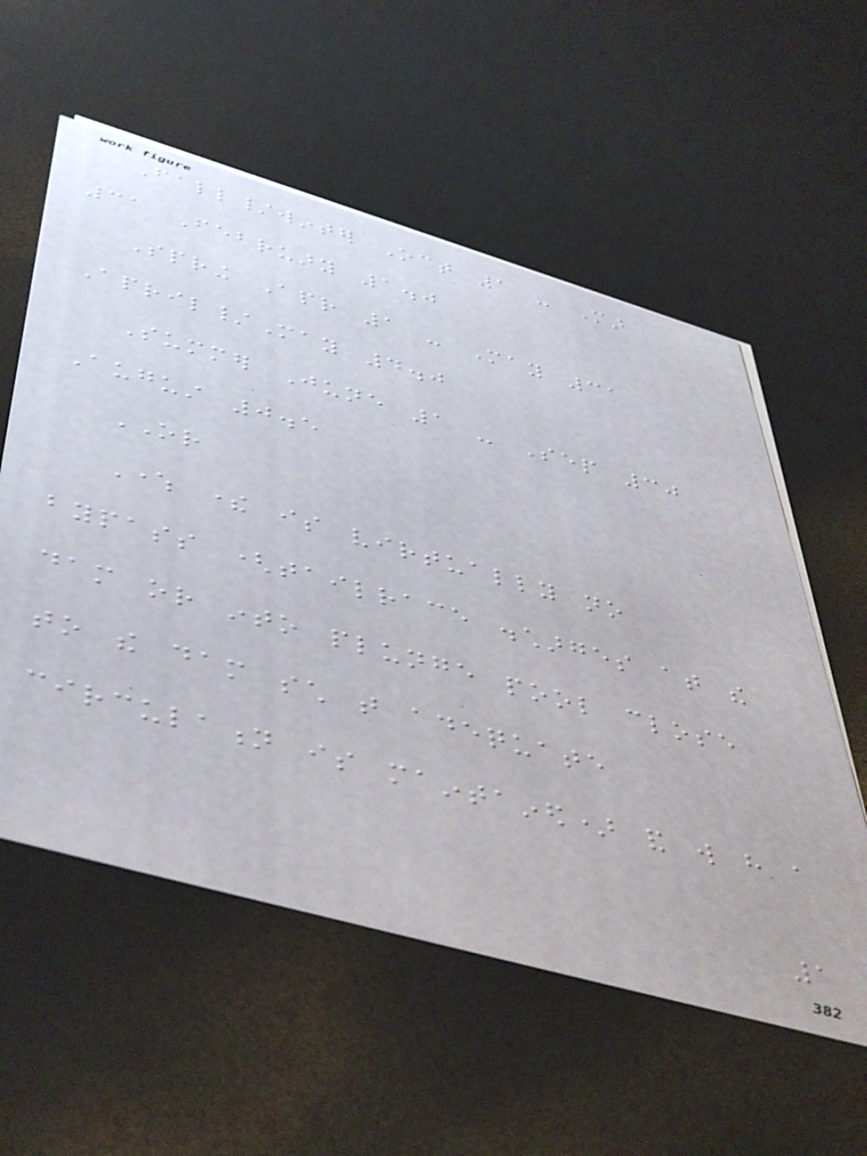Fall/winter Oct 1 - Mar
31 February 1.0
Spring Apr 1 - May 31
April/May 4.0
Summer June 1 - Sep 30
August 0.5
OR
Where there is virtually no
bypass (tailrace discharges at the
dam or into plunge pool close
to the dam such that adequate
circulation is maintained) and will have a
1
